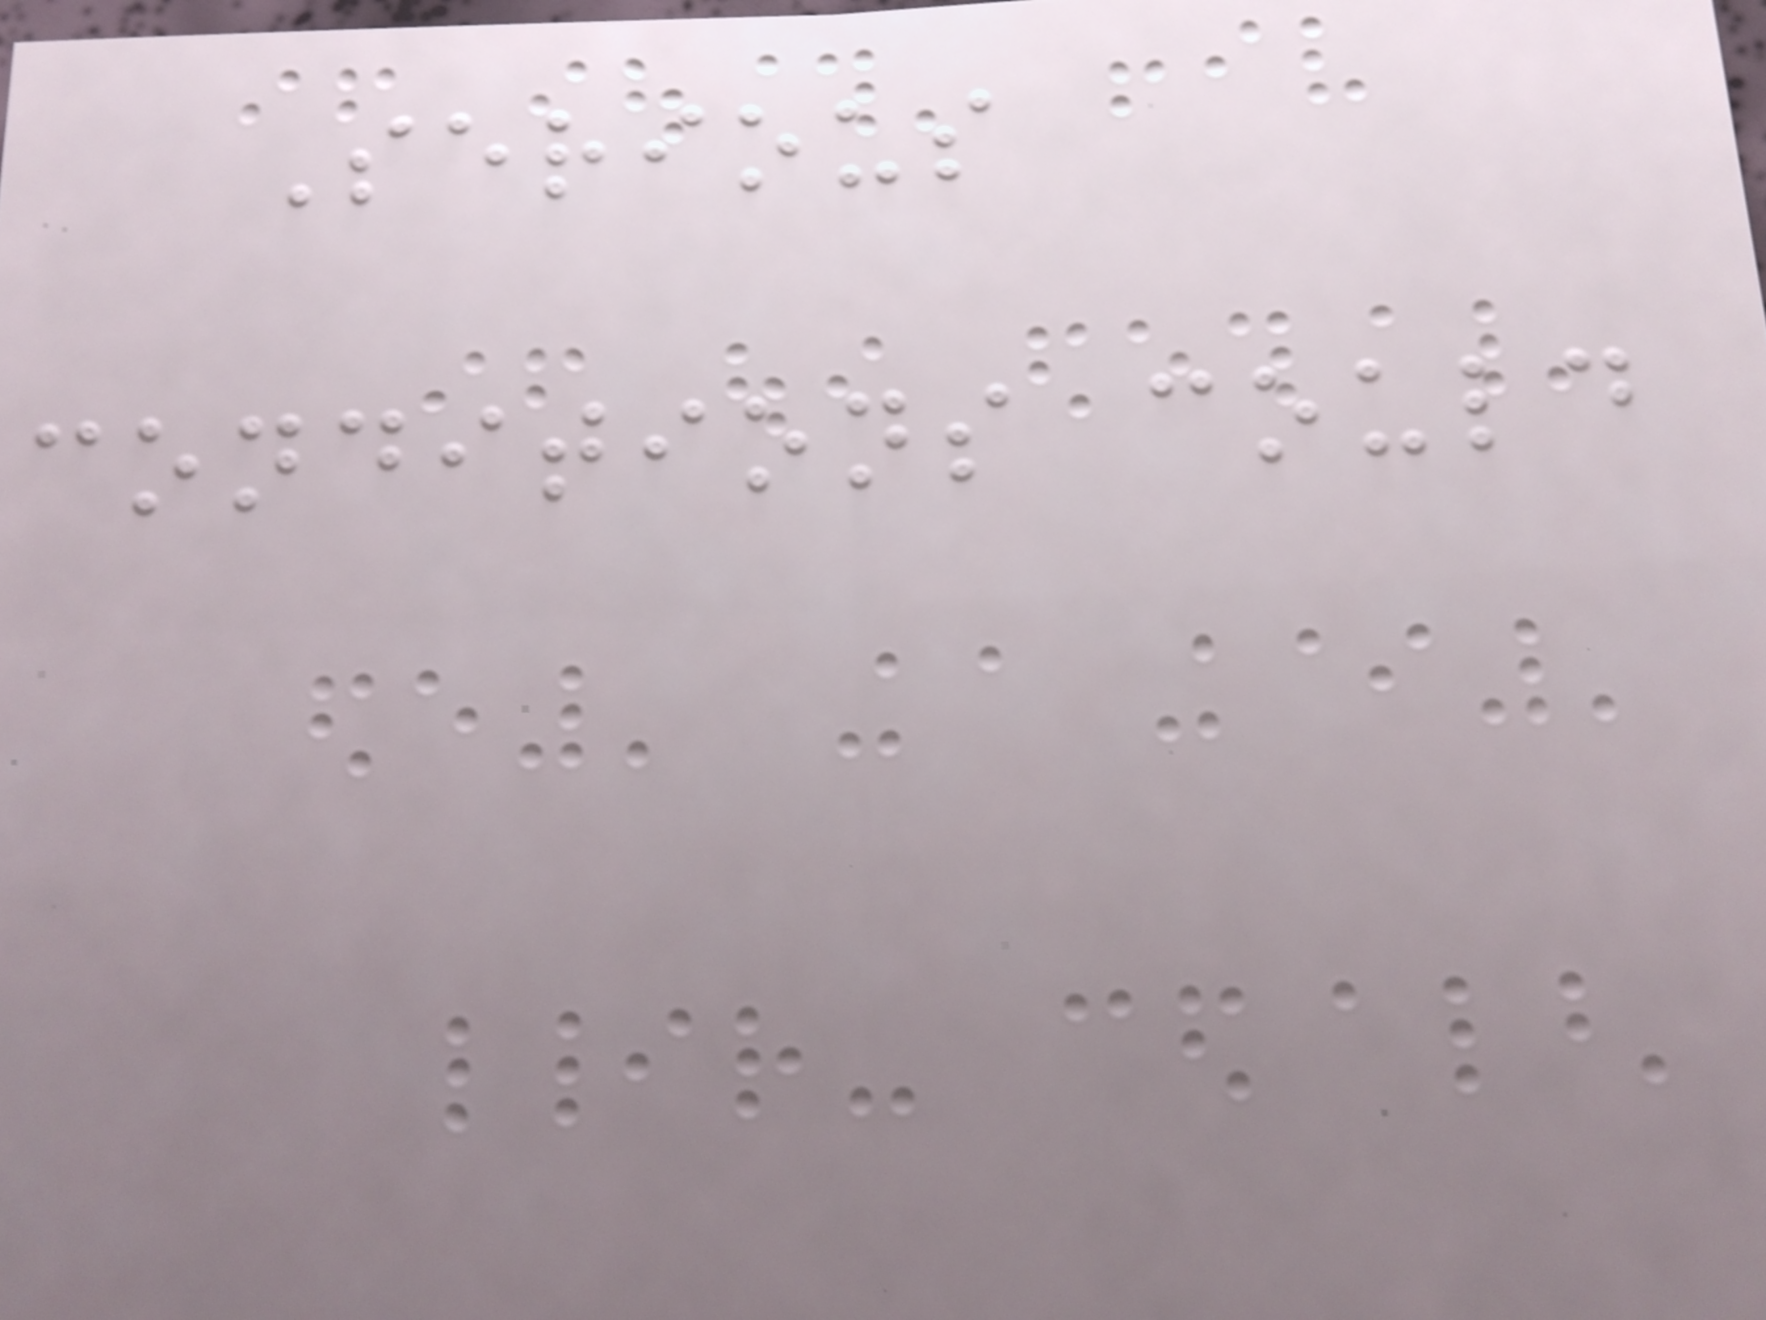Serious
conditions could
